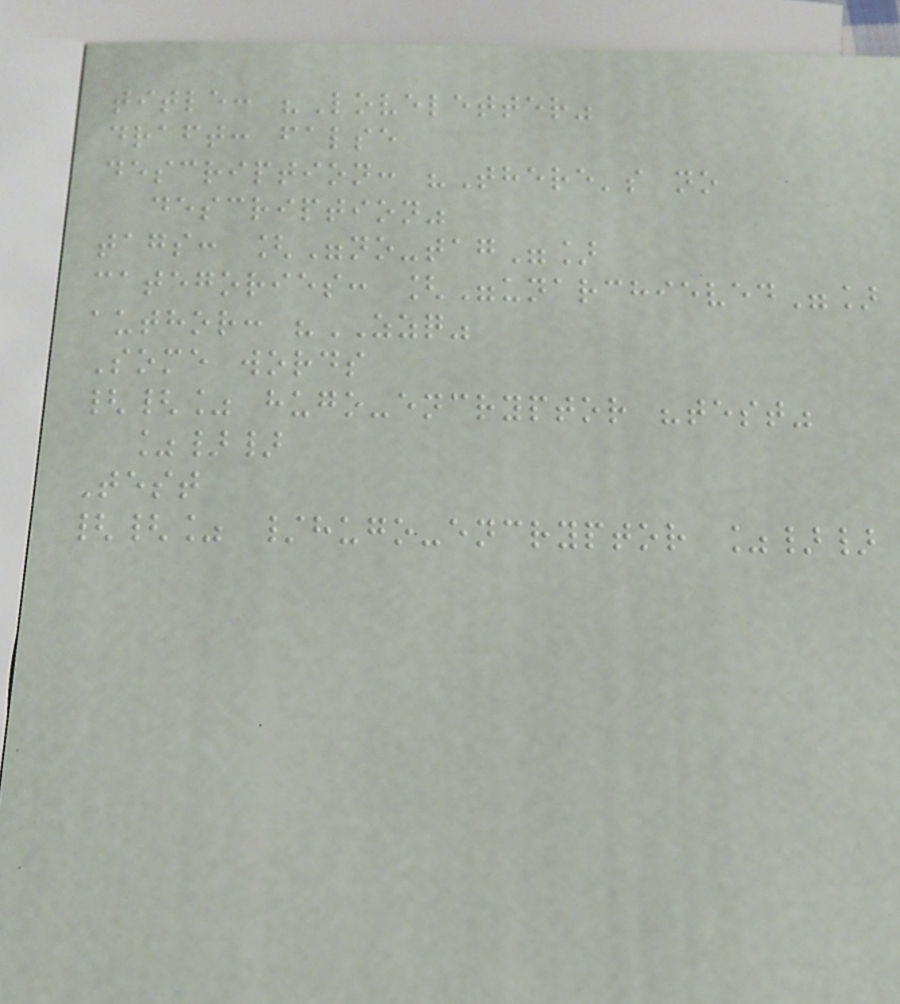title: "Loveletter"
draft: false
description: "There's no
description"
tags: ["no-tag"]
categories: ["unarchieved"]
author: "ZZQ"
Some words
{{% hugo-encryptor "test"
%}}
Test
{{% /hugo-encryptor %}}
